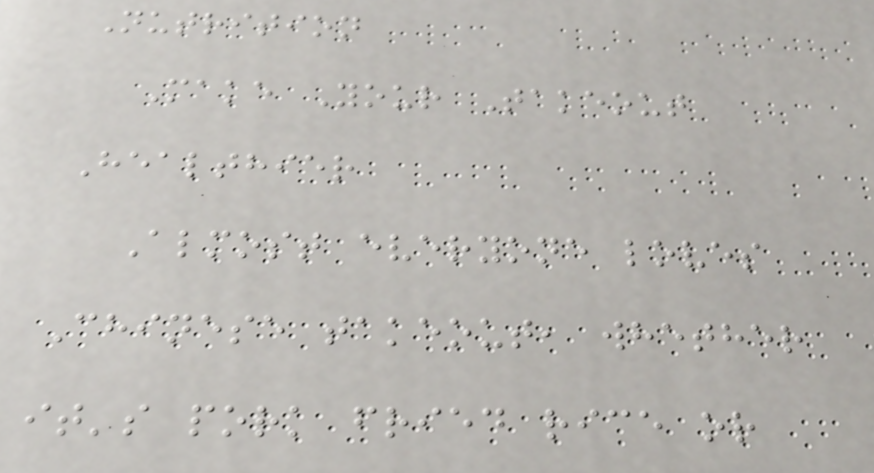Nutrition
Make Your Takeout
Healthier
Almost everyone loves
Chinese takeout, whether
it's pork fried rice or
